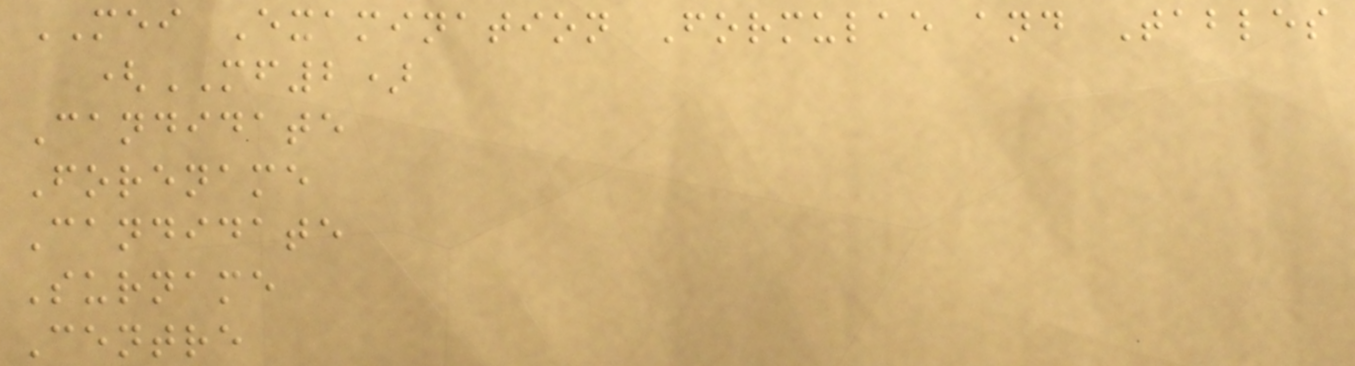MEI Examination Formulae and Tables
(MF2)
Candidate
Forename
Candidate
Surname
Centre
